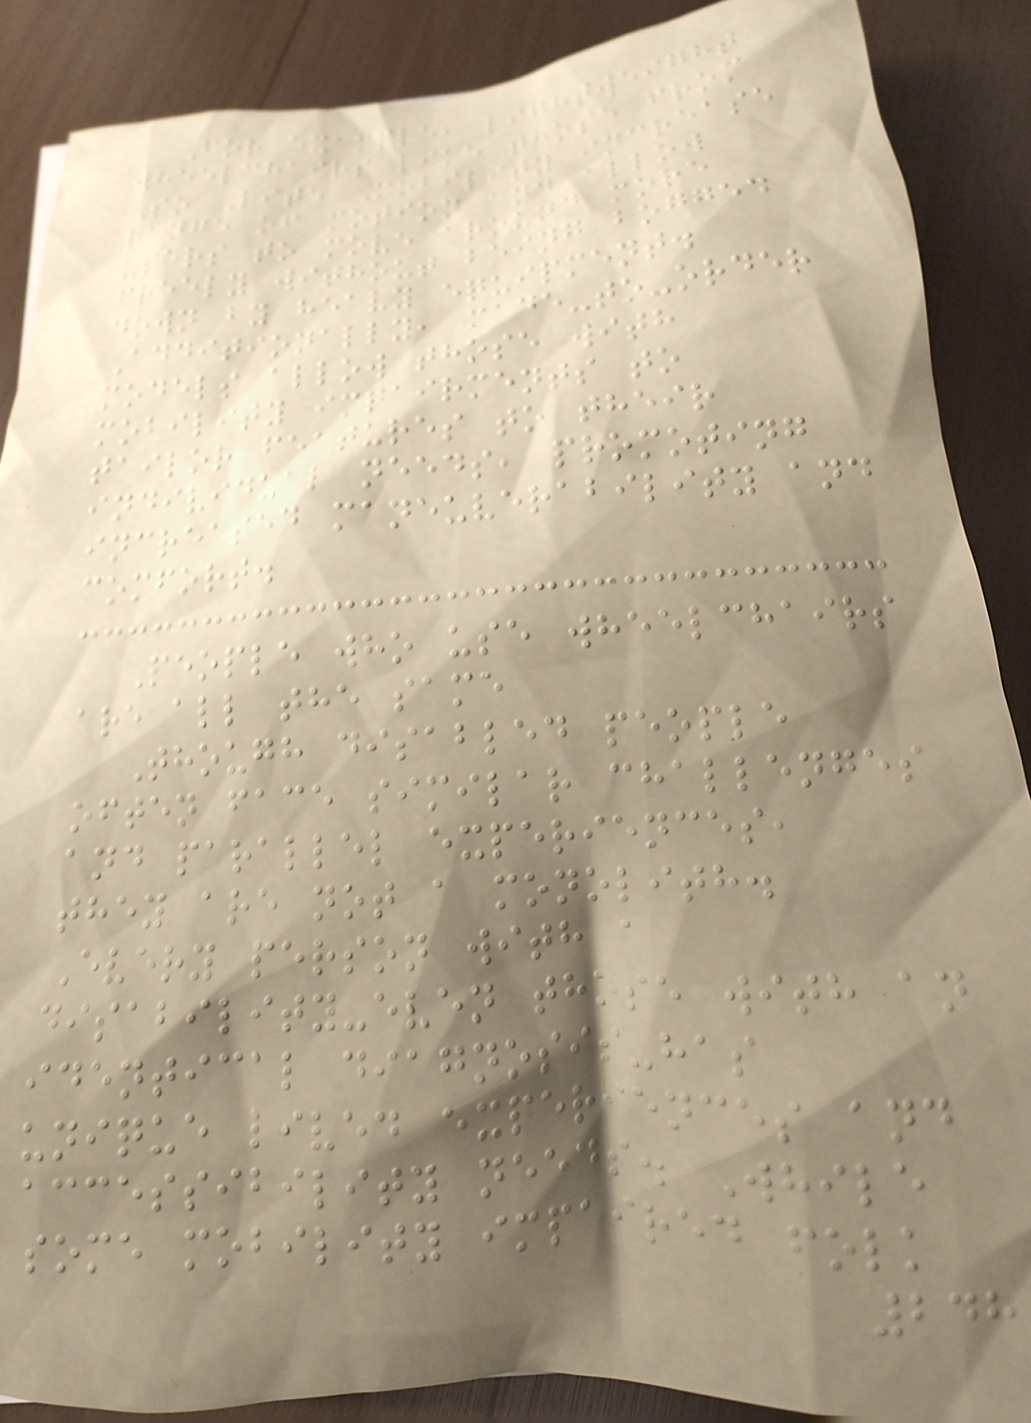For example, lightweight
wheelchairs like those from
So Lite Mobility increase
range of motion and allow
users to move around more
freely without being bogged
down by heavy equipment.
Additionally, made-to-order
models allow those with
mobility impairments to
tailor features to their
individual needs, promoting
increased maneuverability and
comfort.
People who use wheelchairs
are all the same
Though disabled people
often face similar challenges
and parallel experiences,
they are not a monolith.
Every person with a
disability-even those with an
identical diagnosis-has
unique lived experiences and
accessibility needs. While
some mobility impaired folk
248
